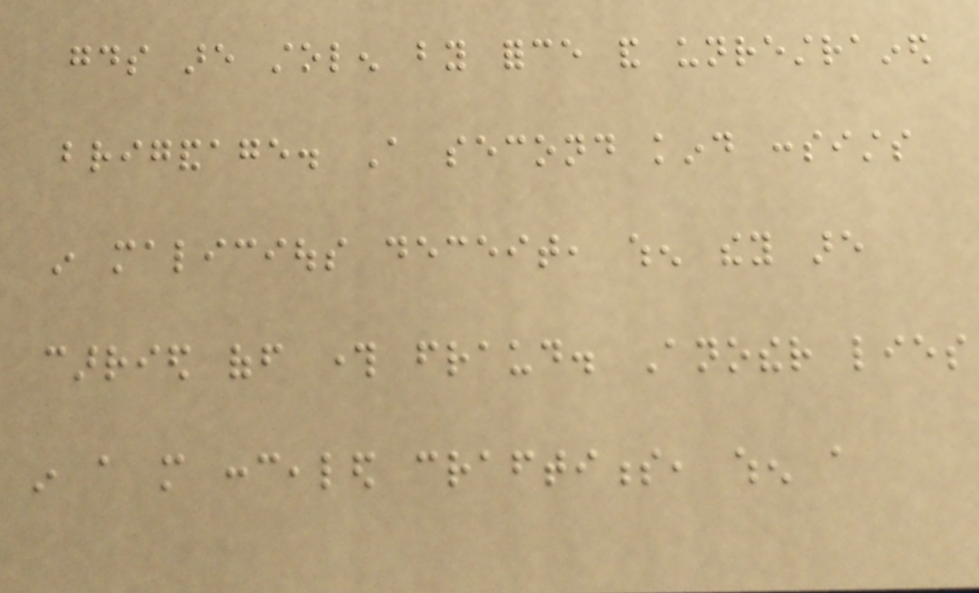goods are stolen by force and unrestrained
brigandage. A second kind consists
in malicious deceit, when they are
carried off through fraud. Another lies
in a more concealed craftiness, when a
